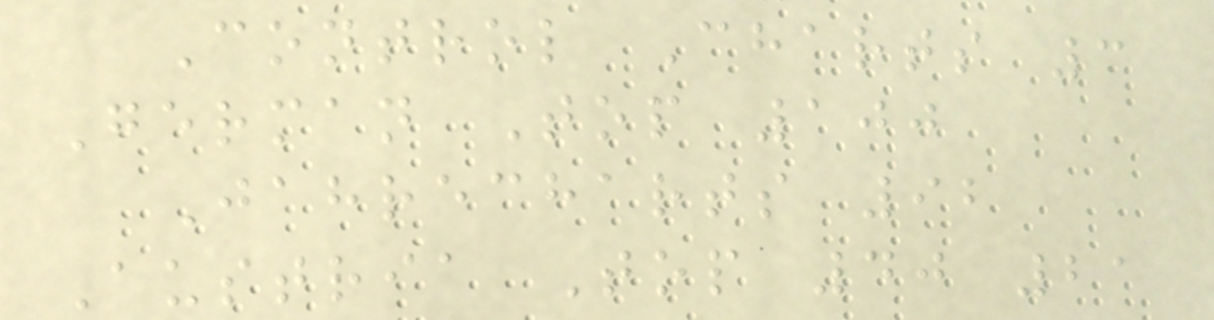Control Charts 3
German Top 100
Jahrecharts 92
Austria Top 40 21
